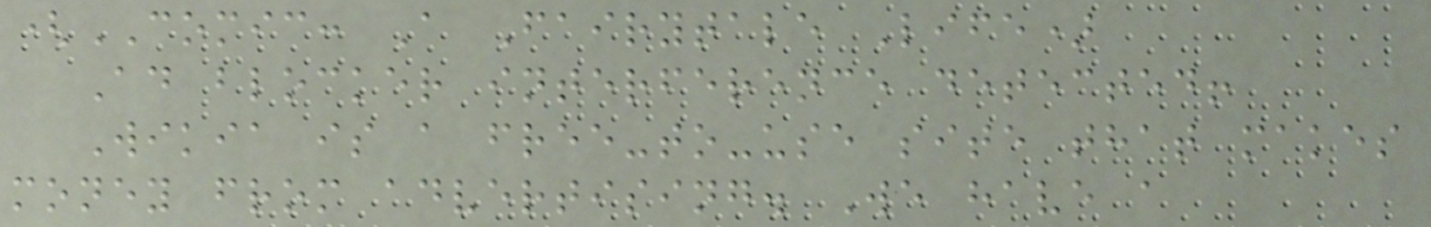(COMIC: A Fairytale Life)
Ad blocker interference detected!
Wikia is a free-to-use site that makes
money from advertising. We have a
